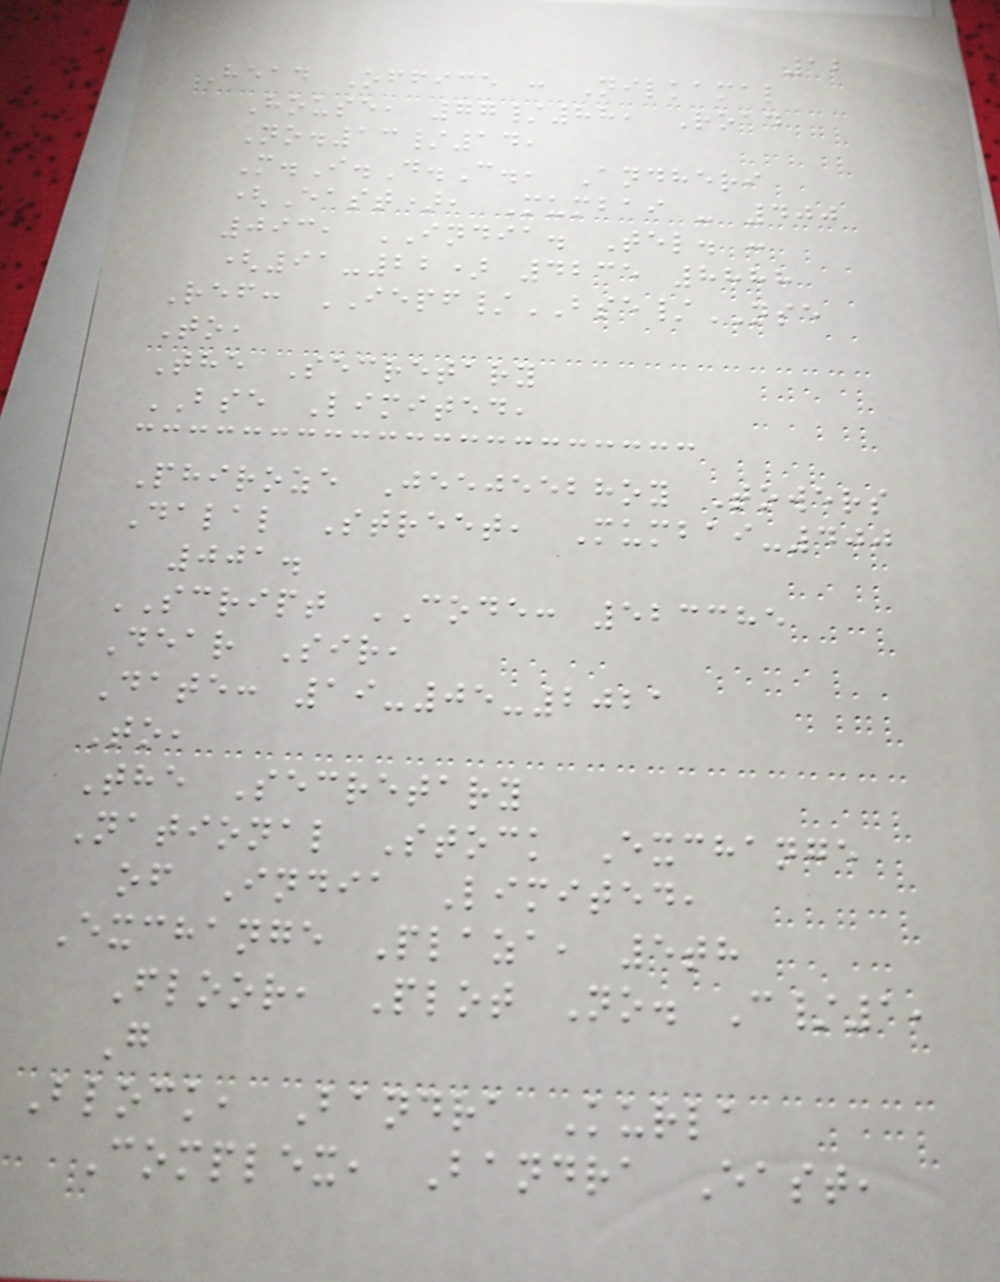12
Head Office : Nilkamal
House, 77/88, Road
No.13/14,
M.I.D.C., Andheri
(East), Mumbai - 400
093, INDIA. Tel. :
(91-22) 4235 8888
Ref: IEPF/BSE/NSE
To,
The Secretary
BSE Limited,
Phiroze Jeejeebhoy Towers
Dalal Street, Mumbai-400
001.
SCRIPT CODE: 523385
Dear Sir,
Date: 19-05-2021
To,
The Secretary
National Stock Exchange
of India Limited,
Exchange Plaza, 5th
Floor, Plot No. C/1,
G
Block, Bandra Kurla
Complex, Bandra East,
